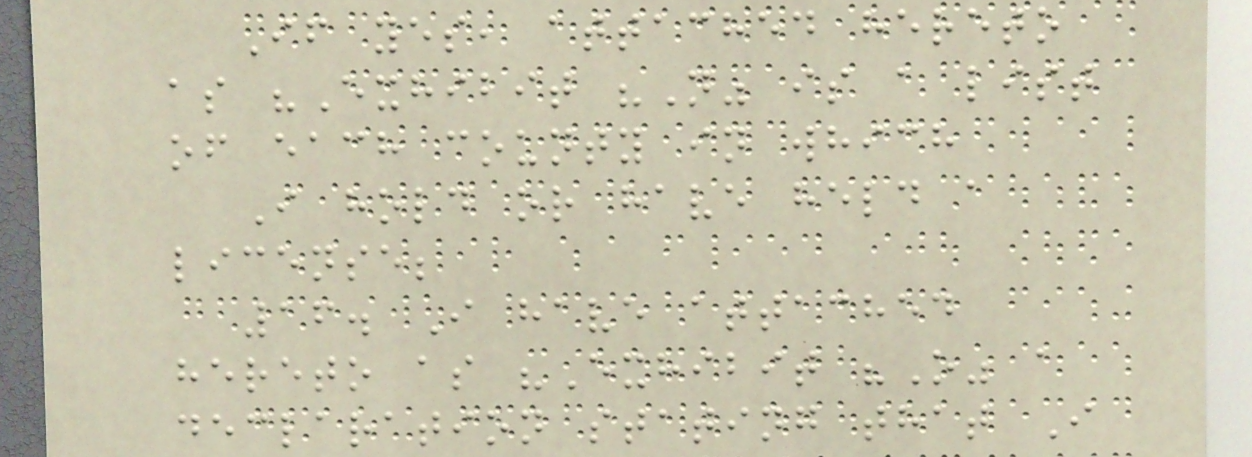If yes, attached hereto
as "Exhibit "N" is a list
of each county in which
I hold or have held a
license;
16. I have attached
hereto as "Exhibit "O" a
declaration stating that I
